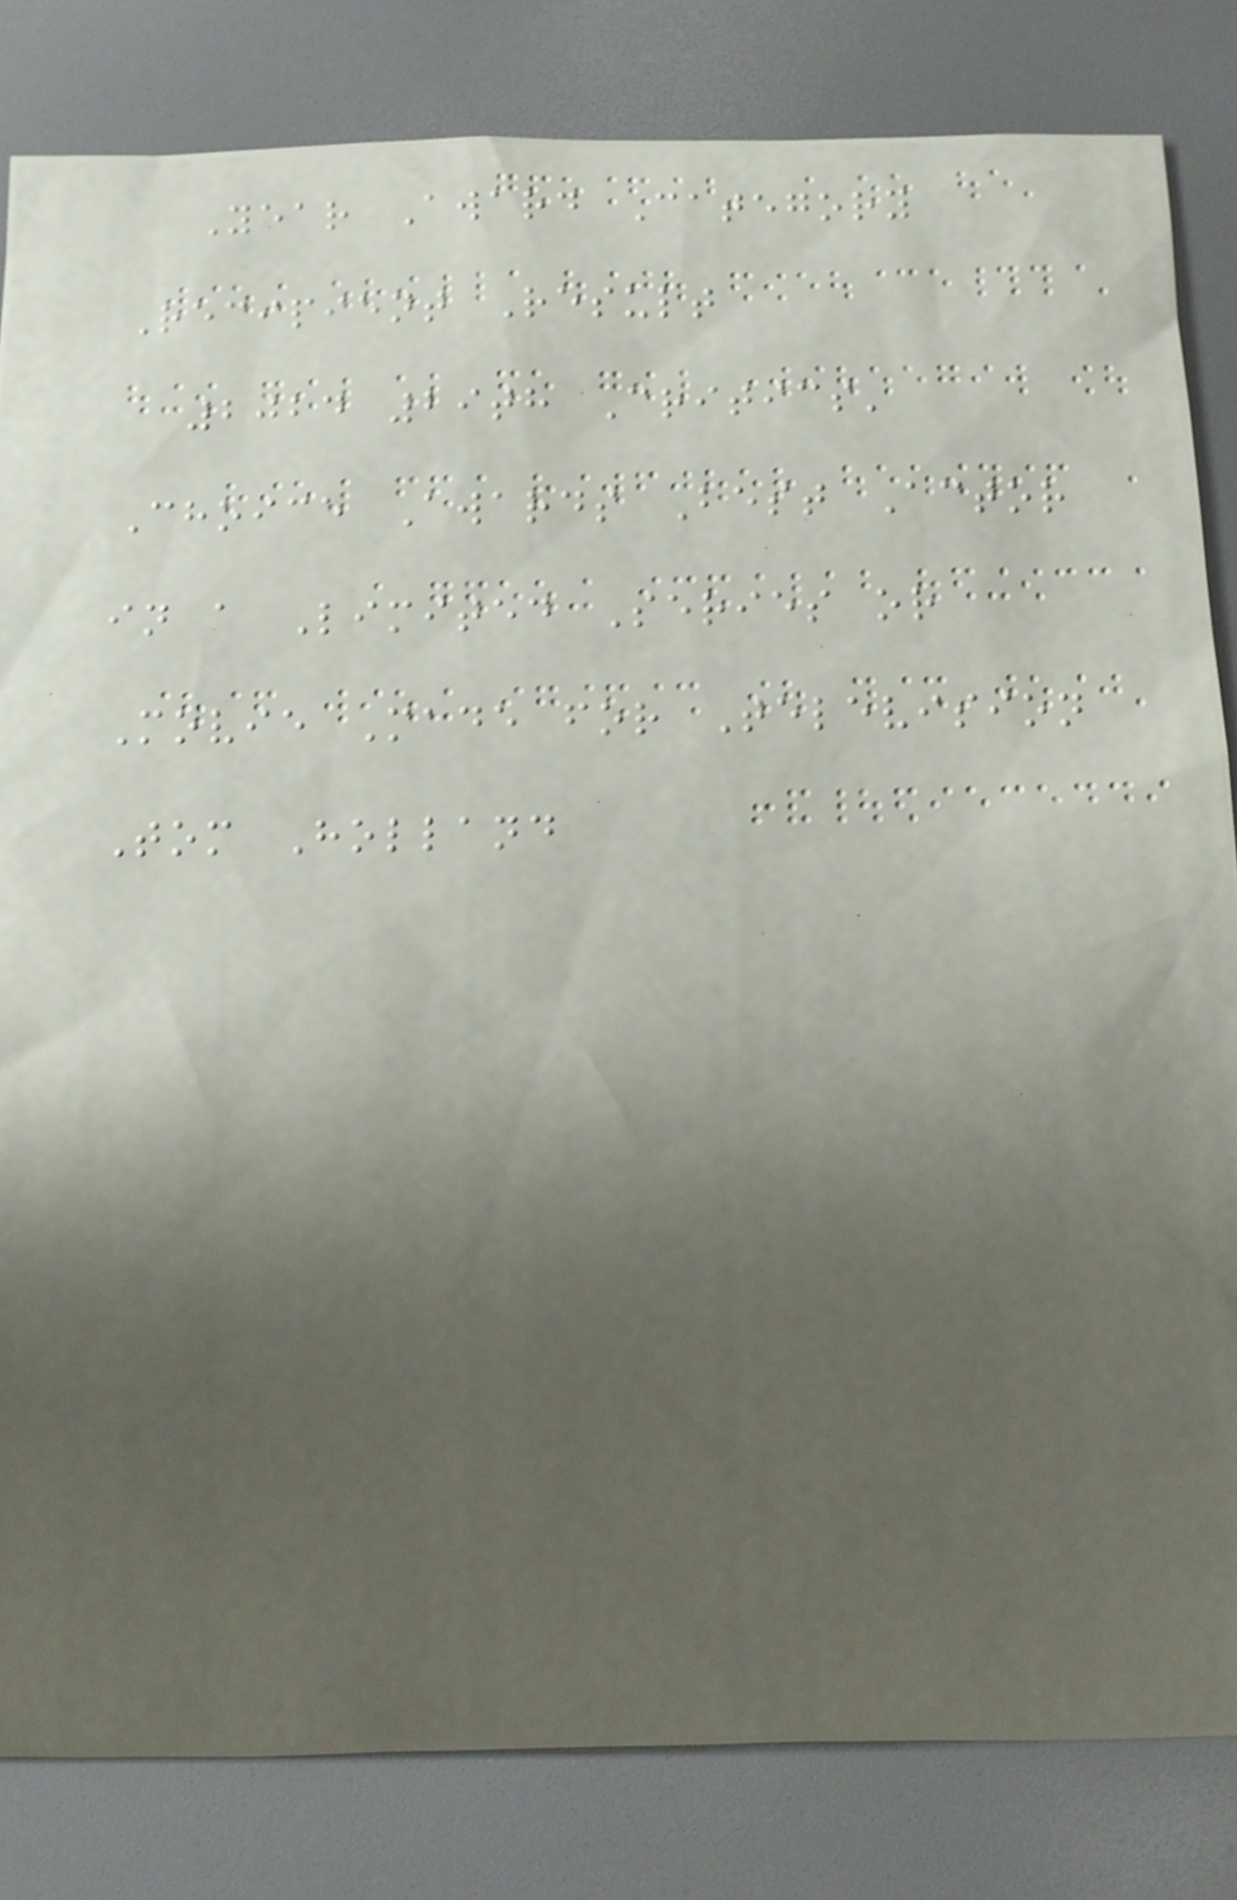Year Award Category
Recipient Result
2024 29th Critics'
Choice Awards Best Actor
in a Limited Series or
Movie Made for Television
Tom Holland
